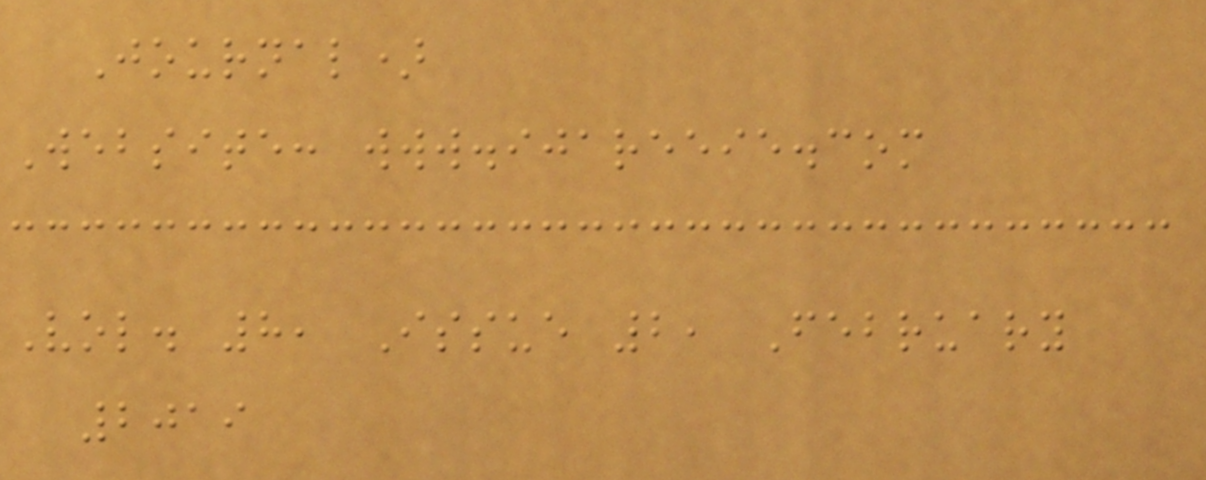Journal)
Website: www.ijareeie.com
Vol. 8, Issue 2, February
2019
